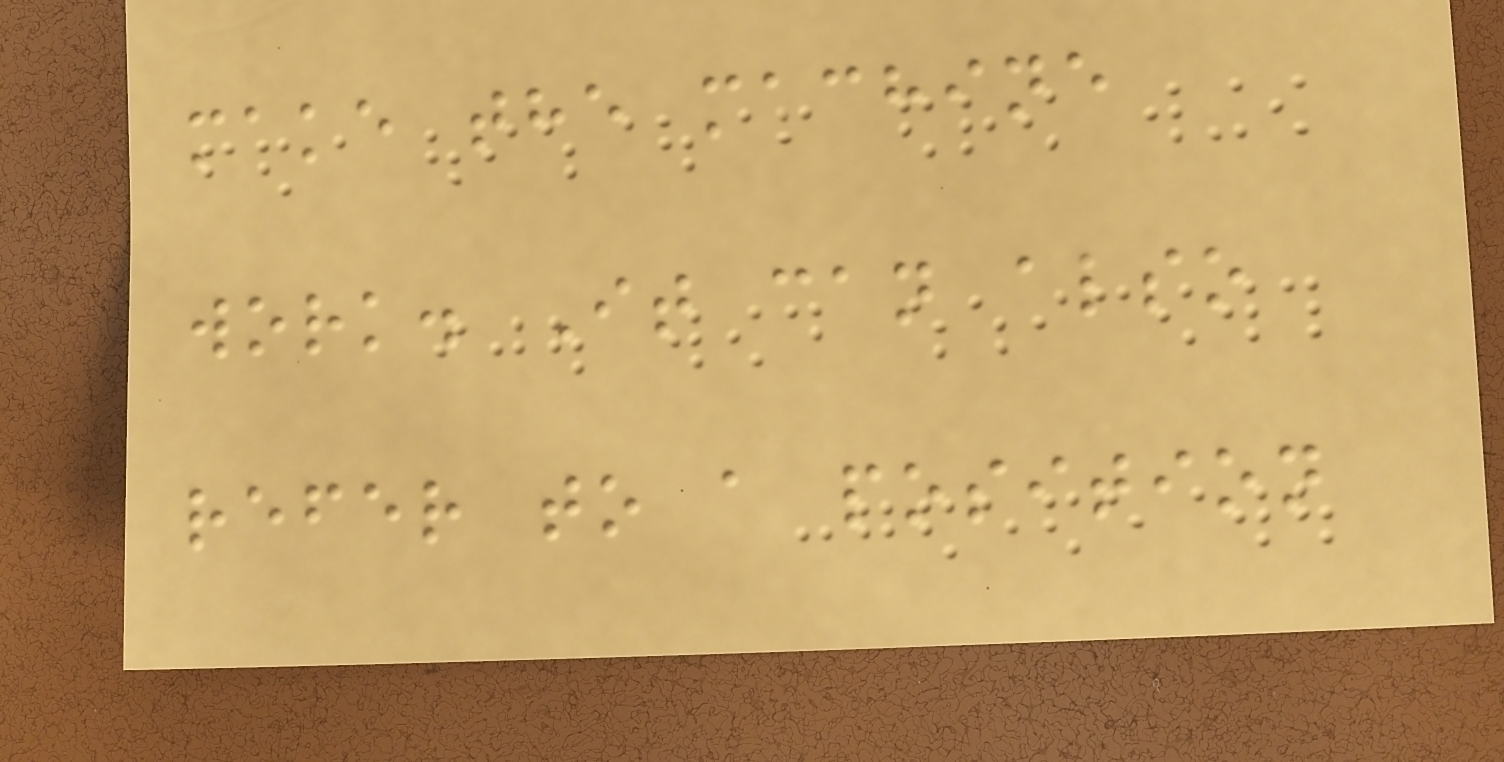make the machine
work. It can also
refer to a position
